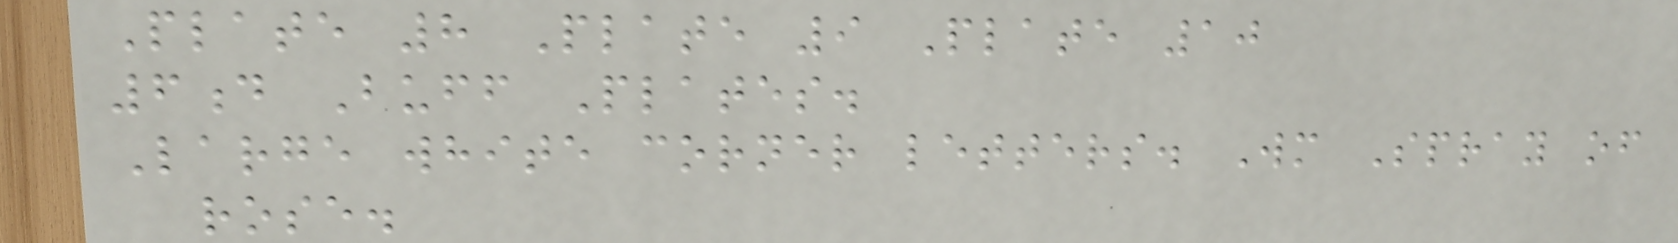Plate 8 Plate 9 Plate 10
6d Buff Plates.
Large white corner letters. Wm Spray of
rose.
